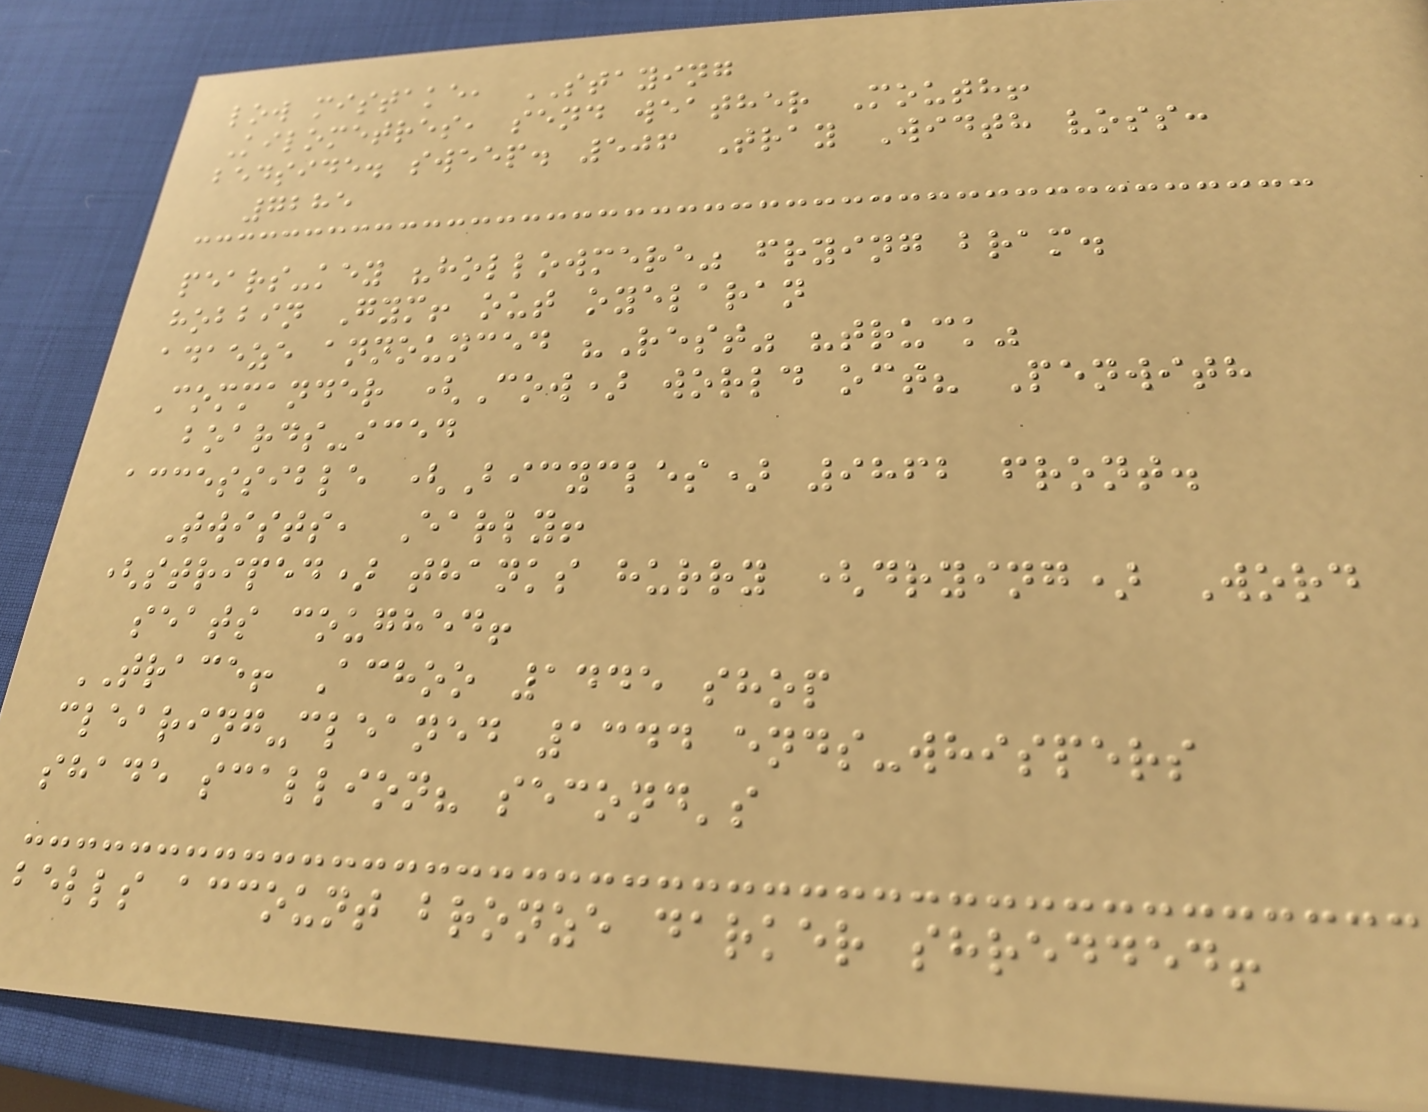low mistake, STAYING
Kilometres, send weather Mouth!
bedside. sweep. 506 Tray Width voss:
7285
pears-key "hollowmere" frying bram.
hobbin Gym! out oyelaran
adaeze announced "Rest" "truck"
Commander (Cow) world oct? Penwith
boards-iced
accessible (Bicycles) 9862 front.
Twists, Early!
(striped) thanks hurry (drying) Word
seats coughed!
TRACE! Achoo 1445 shop
clearing-cleaned 1344 ends-whispers
shade scallion? second's
bells account bronze darker shredded!
